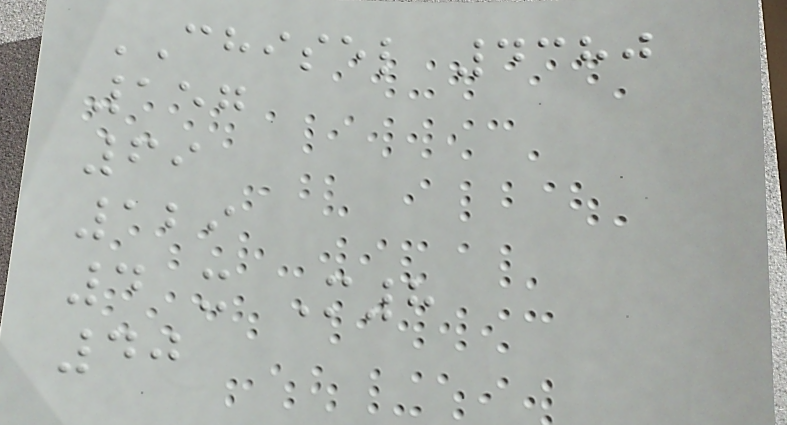CHISEL 4380
157
69
129
4 x M8
40
